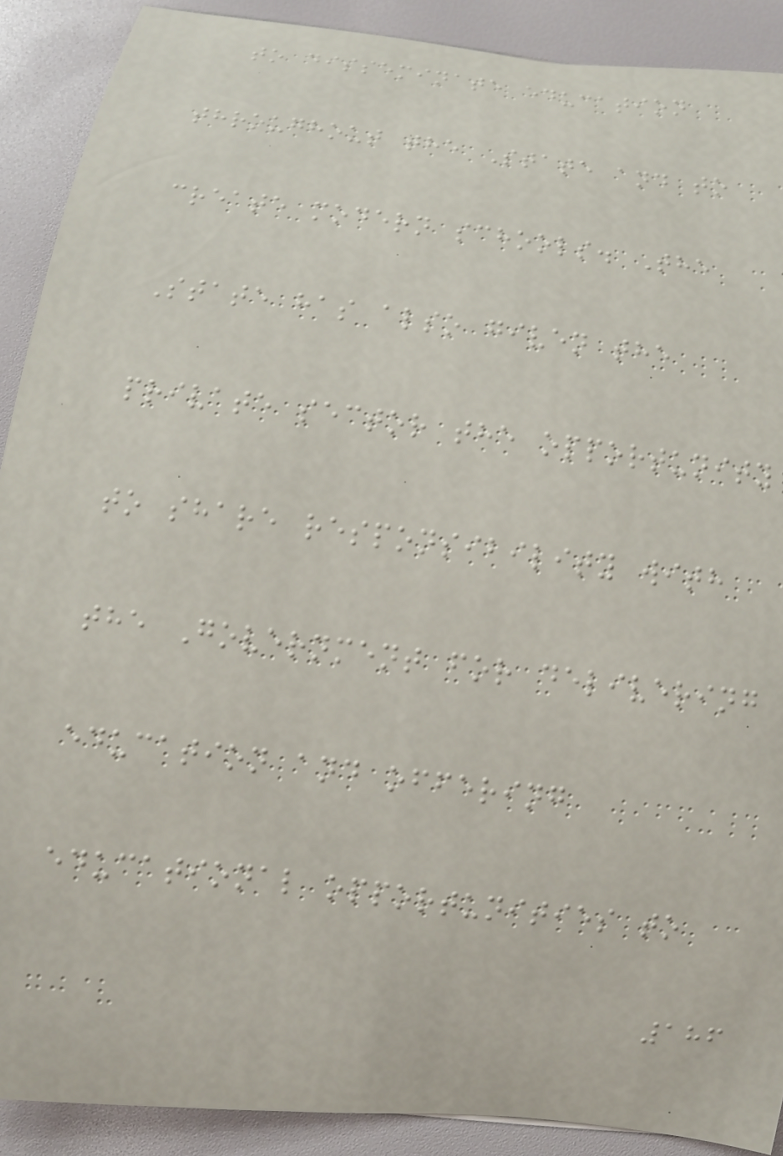to disseminate education
throughout the State and to
create modern schools. The
State has also given the
private sector the opportunity
to share responsibility with
the Government for delivering
education and offering
educational opportunities to
186
